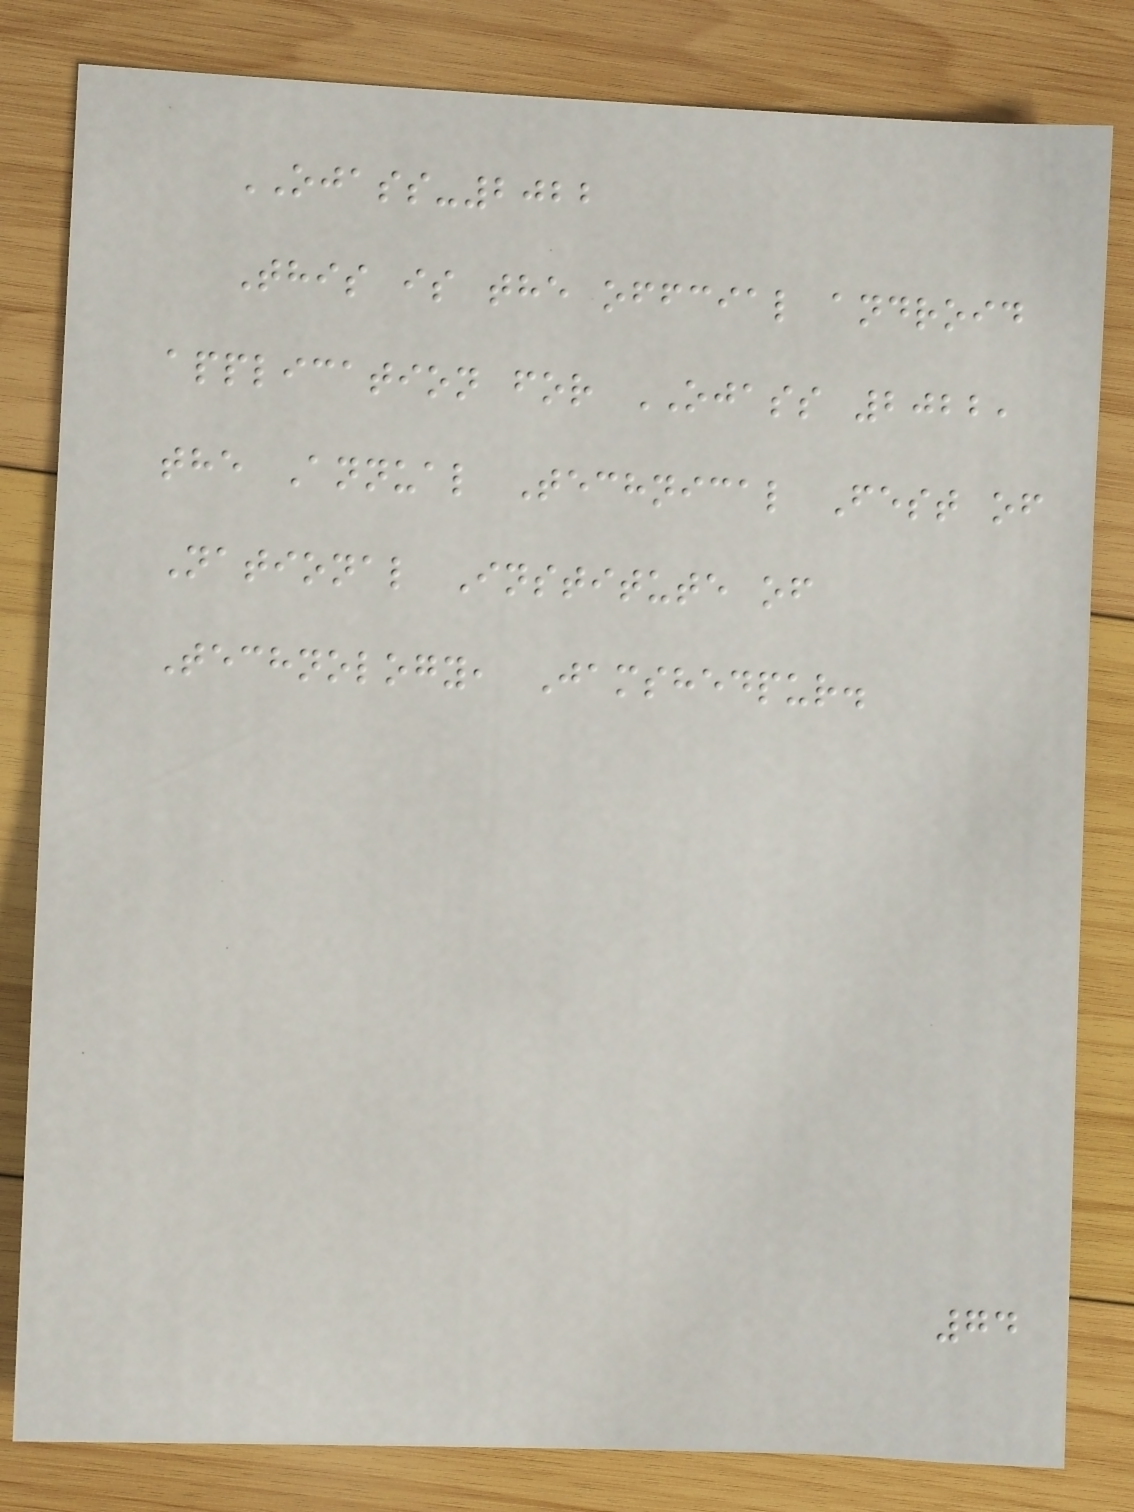OJASS-2022
This is the offcial android
application for OJASS 2022,
the Annual Technical Fest of
National Institute of
Technology, Jamshedpur.
74
